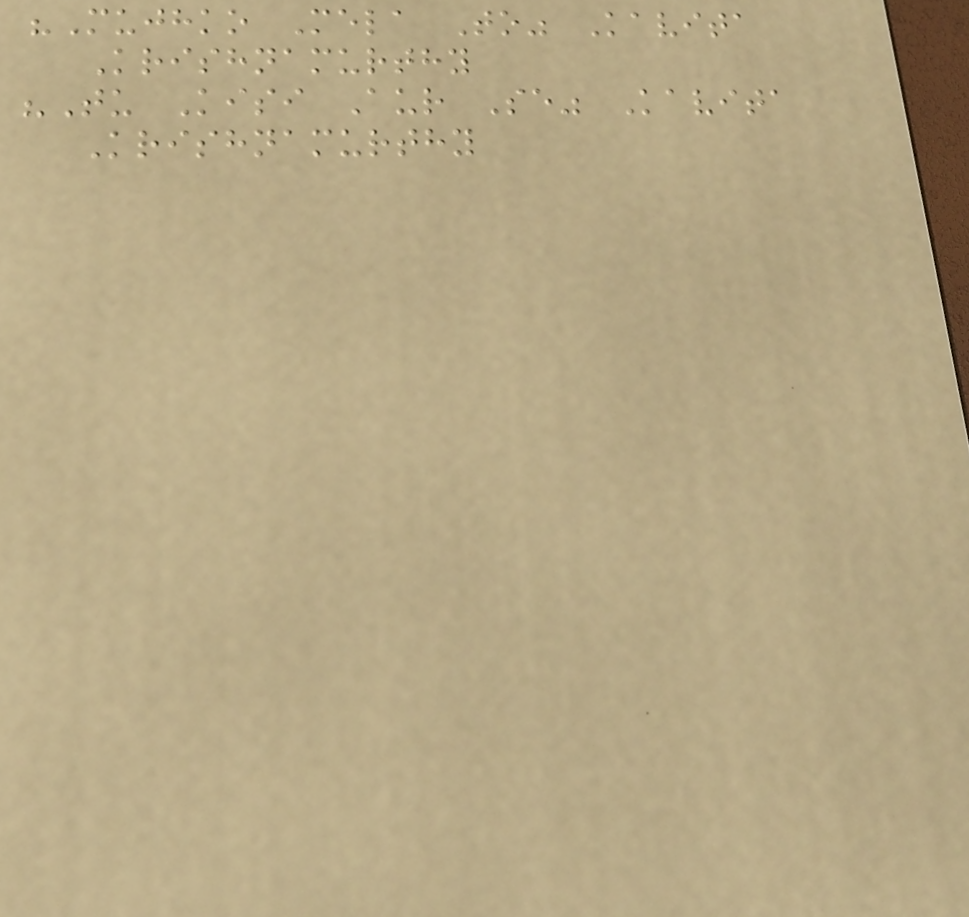"Mujhko Mela To" Kavita
Krishnamurthy
"Tu Kisi Aur Se" Kavita
Krishnamurthy
